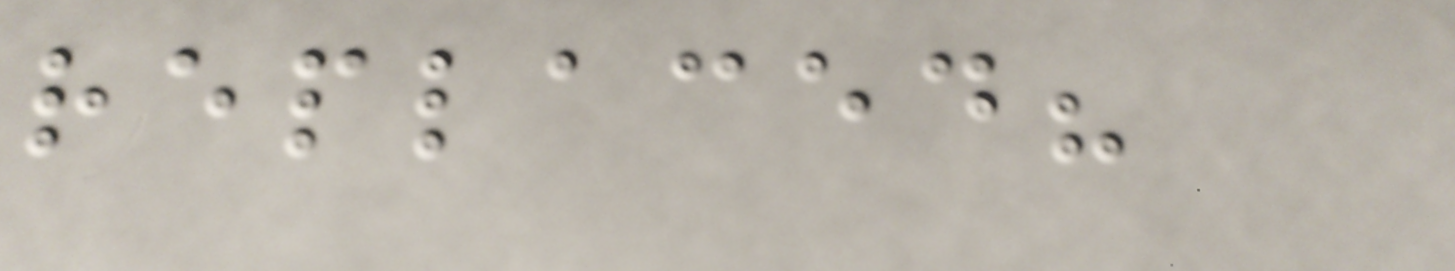replaced?
